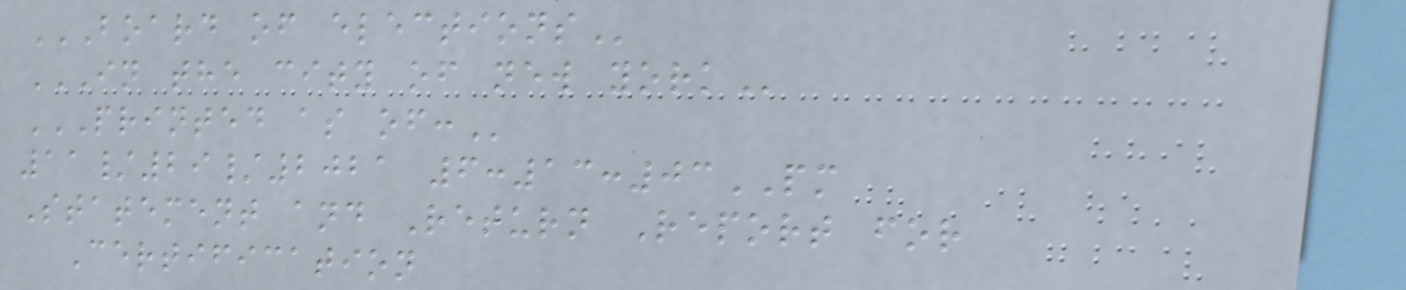BOARD OF ELECTIONS
IN THE CITY OF NEW YORK
PRINTED AS OF:
11/29/2021 6:13:03PM
Statement and Return Report for
Certification
